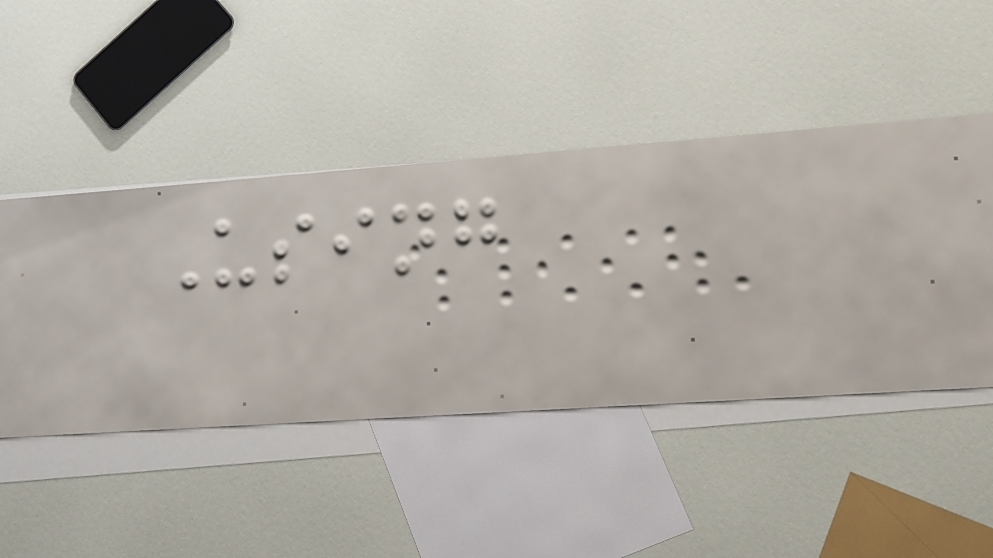Using
